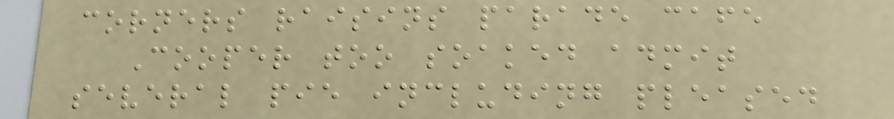corners raisins parade cafe
Cooper too soaked admit
several pie including pleased
